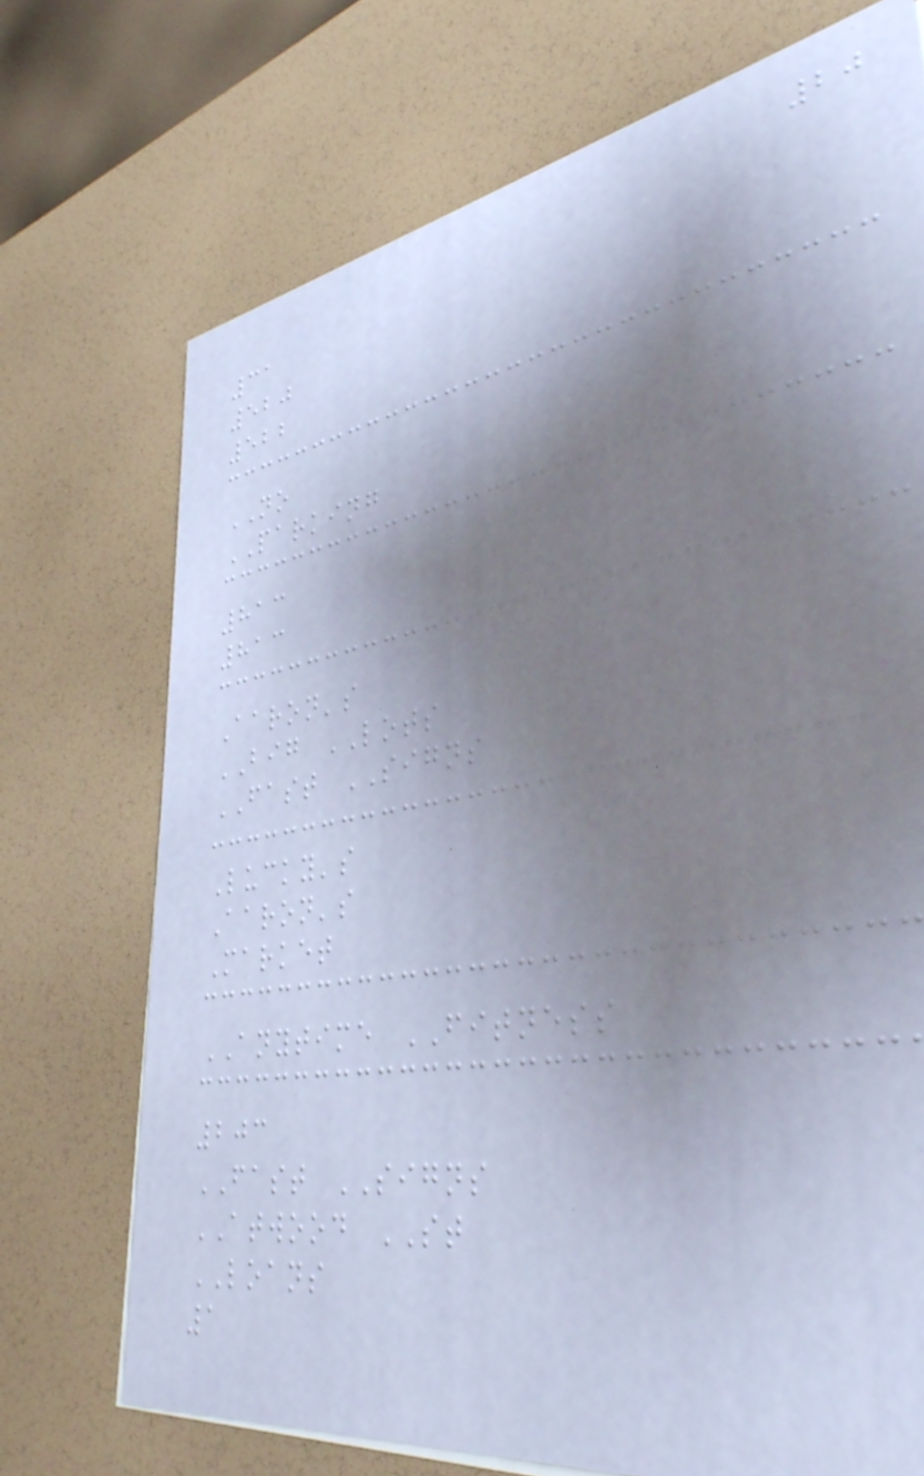20
31
520
522
NO
PARKING
813
813
Aaron's
BIG LOTS
FAST SIGNS
Lucky's
Aaron's
Market
ANYTIME FITNESS
203
FAST SIGNS
ATWOOD ST
LOANS
1
